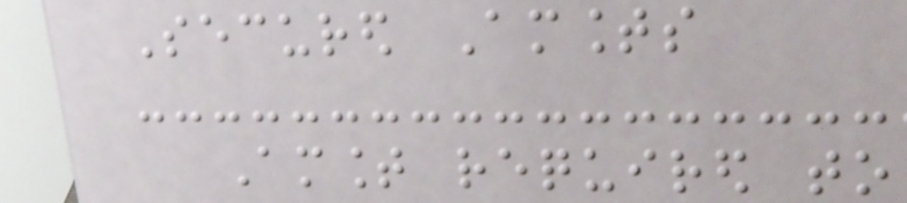Secured Amounts
Amount required to
